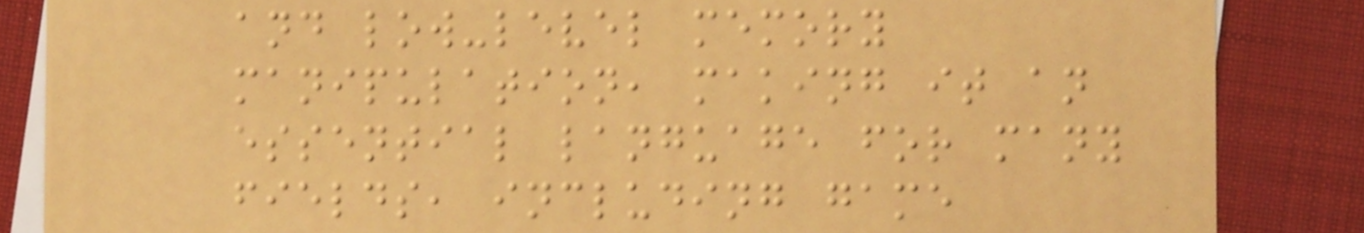and low-level memory
manipulation, making it an
essential language for many
fields, including game
